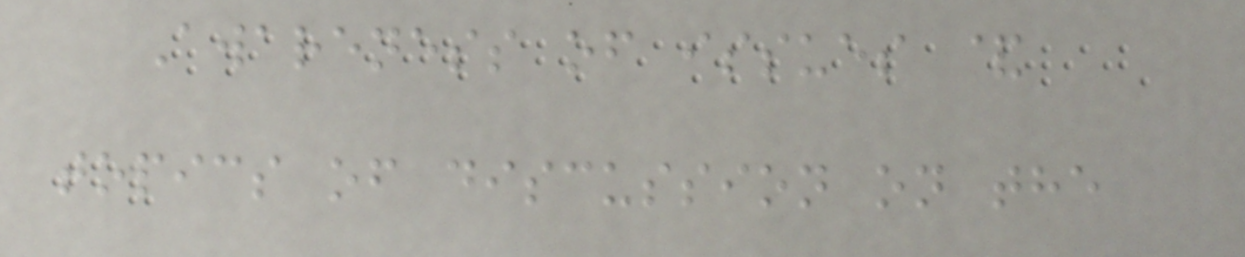Awareness of issues &
topics of discussion on the
